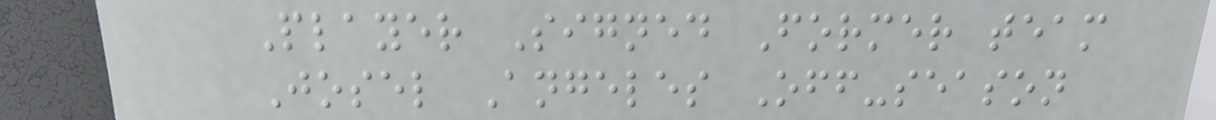Player Signed Former team
Josel Angeles Off-season
